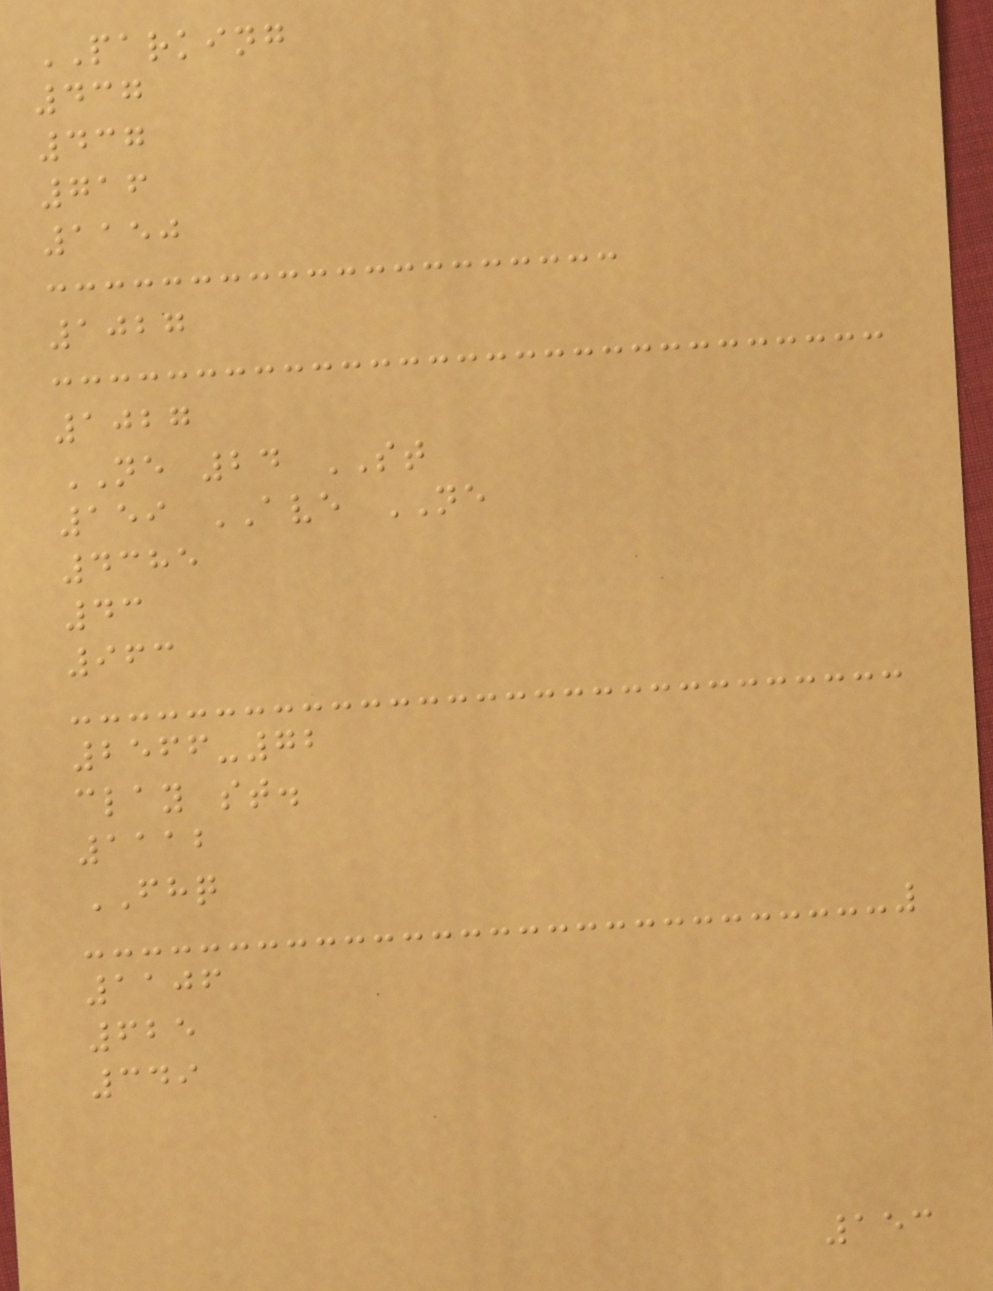PARKING
437
437
716
1150
1027
1027
NE 24 ST
159 AVE NE
4385
43
963
2566-72
clay st.
1112
FHQ
1106
625
349
153
